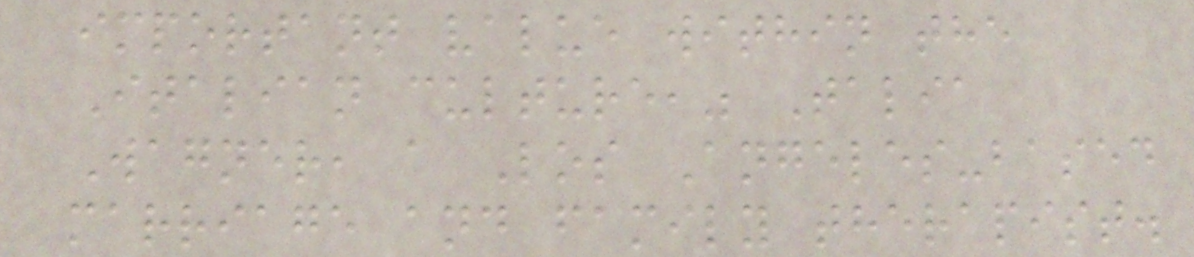important value within the
Italian culture," Talia
Wagner, a Los Angeles-based
marriage and family therapist.
